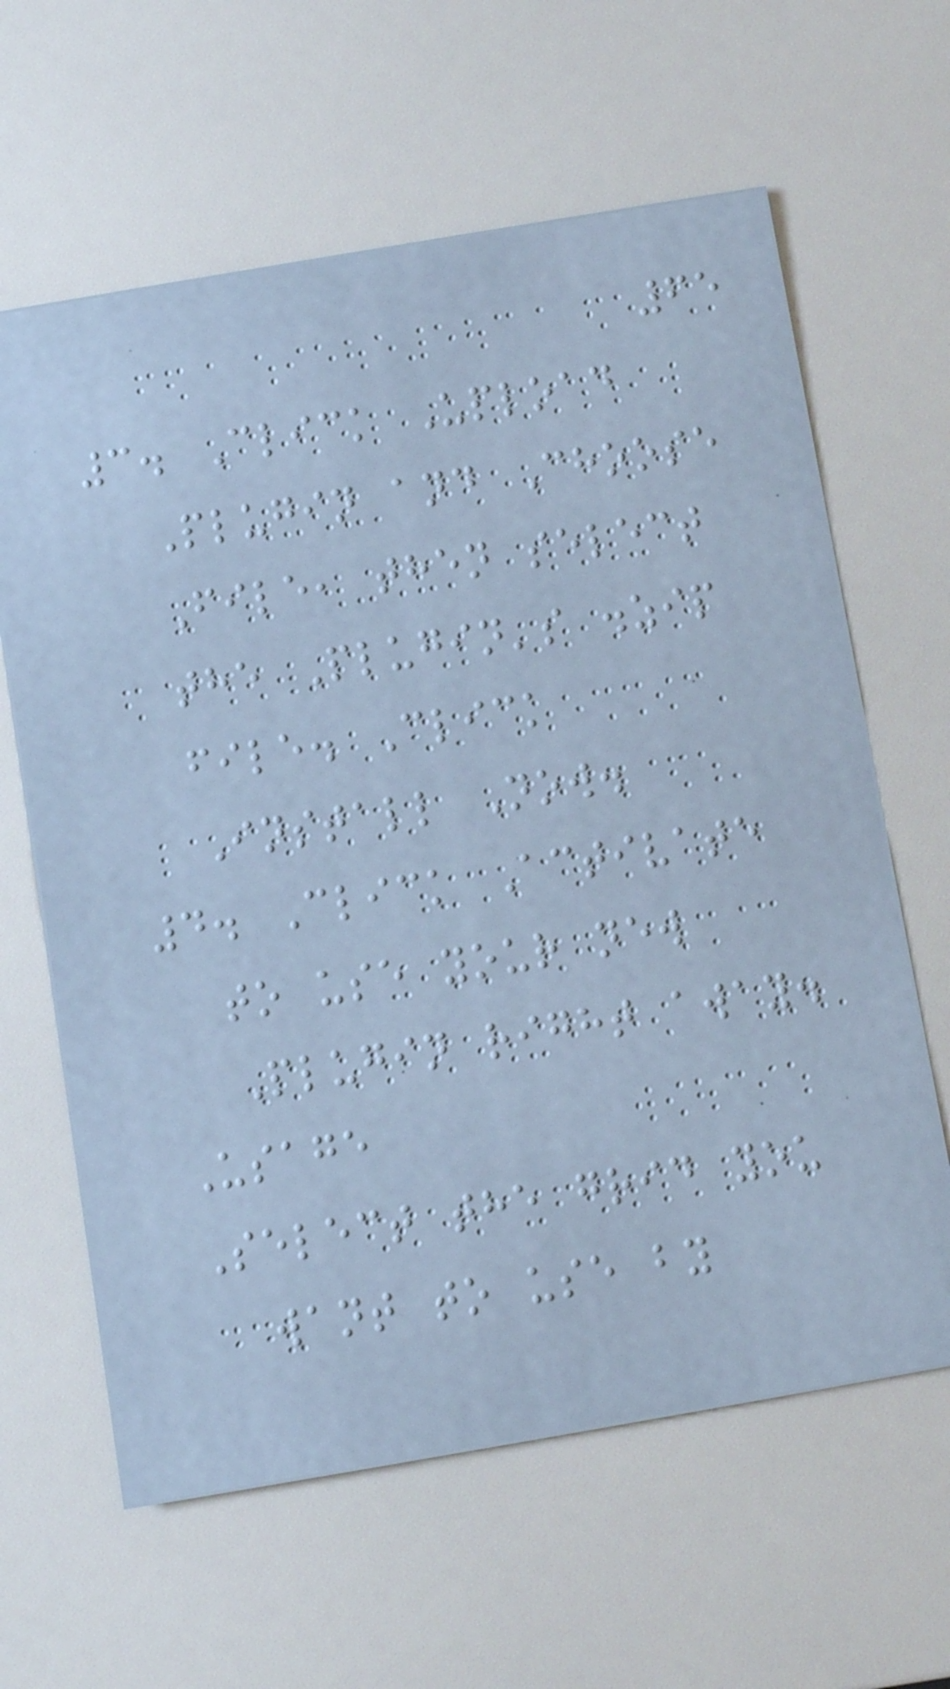65
3. Click Upload
Plugin and Choose
File, then select
the Plugin's .zip
file. Click
Install Now.
4. Click Activate
to use your new
Plugin right away.
Usage
Select the grid you
want to use by
